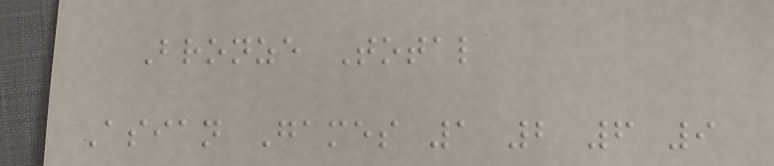Bronze Total
Asian Games 1 2 6 9
